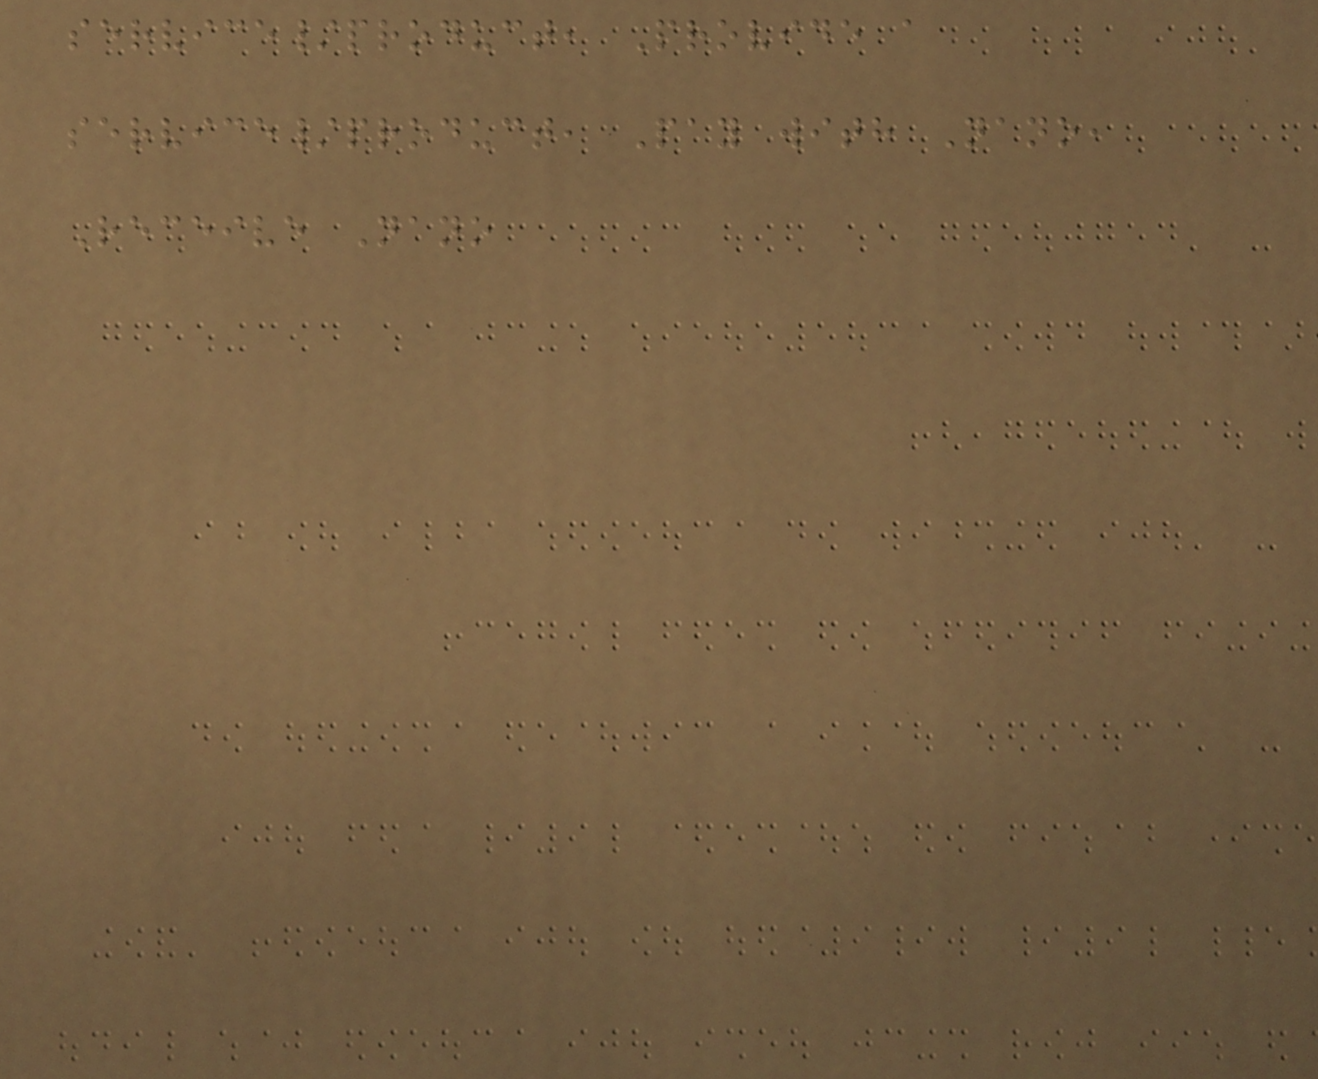service/product, Provide a
service/product, Pay with Nano,
Receive Nano
